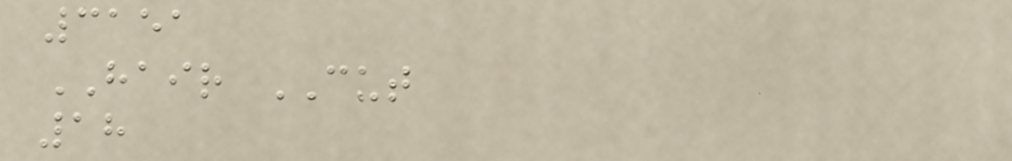3151
HAIR CUT
18
